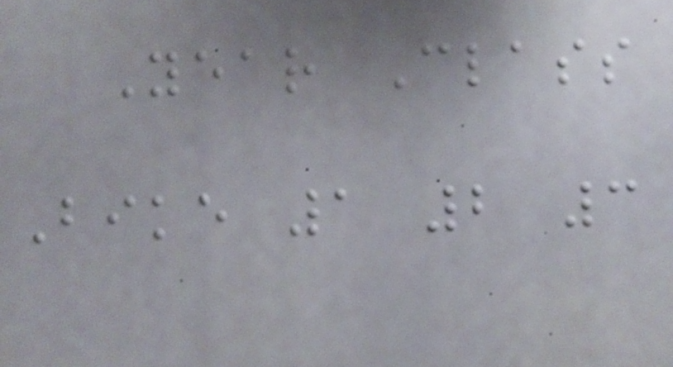Year Class
Bike 1 2 3
